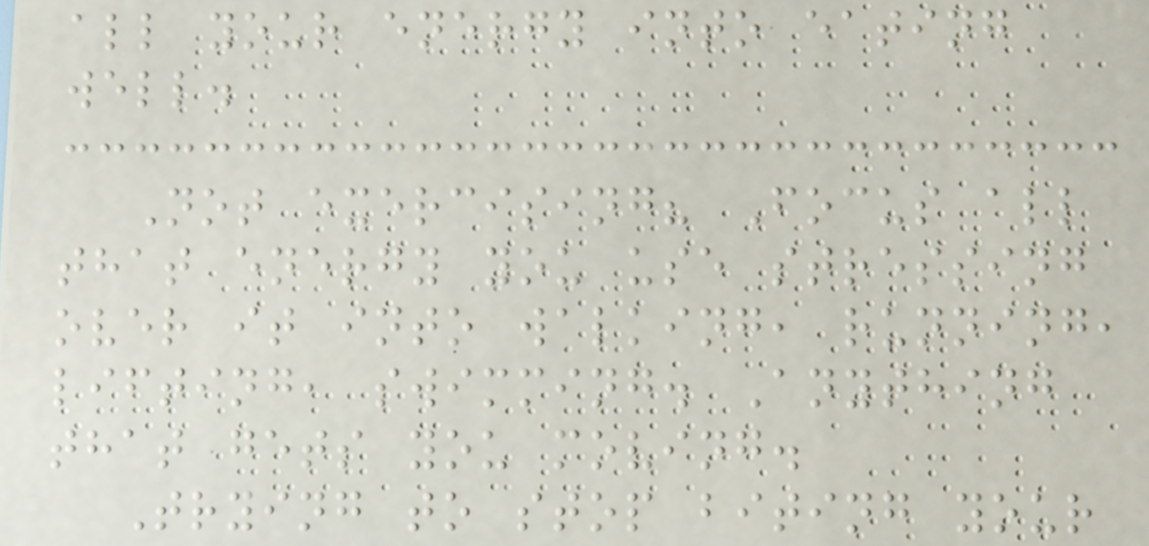all your energy into eating
well.
Not exercising? Focus all
that energy you use stressing
over it into walking, running,
lifting, swimming. Anything
that gets you moving.
Trying to stop biting your
